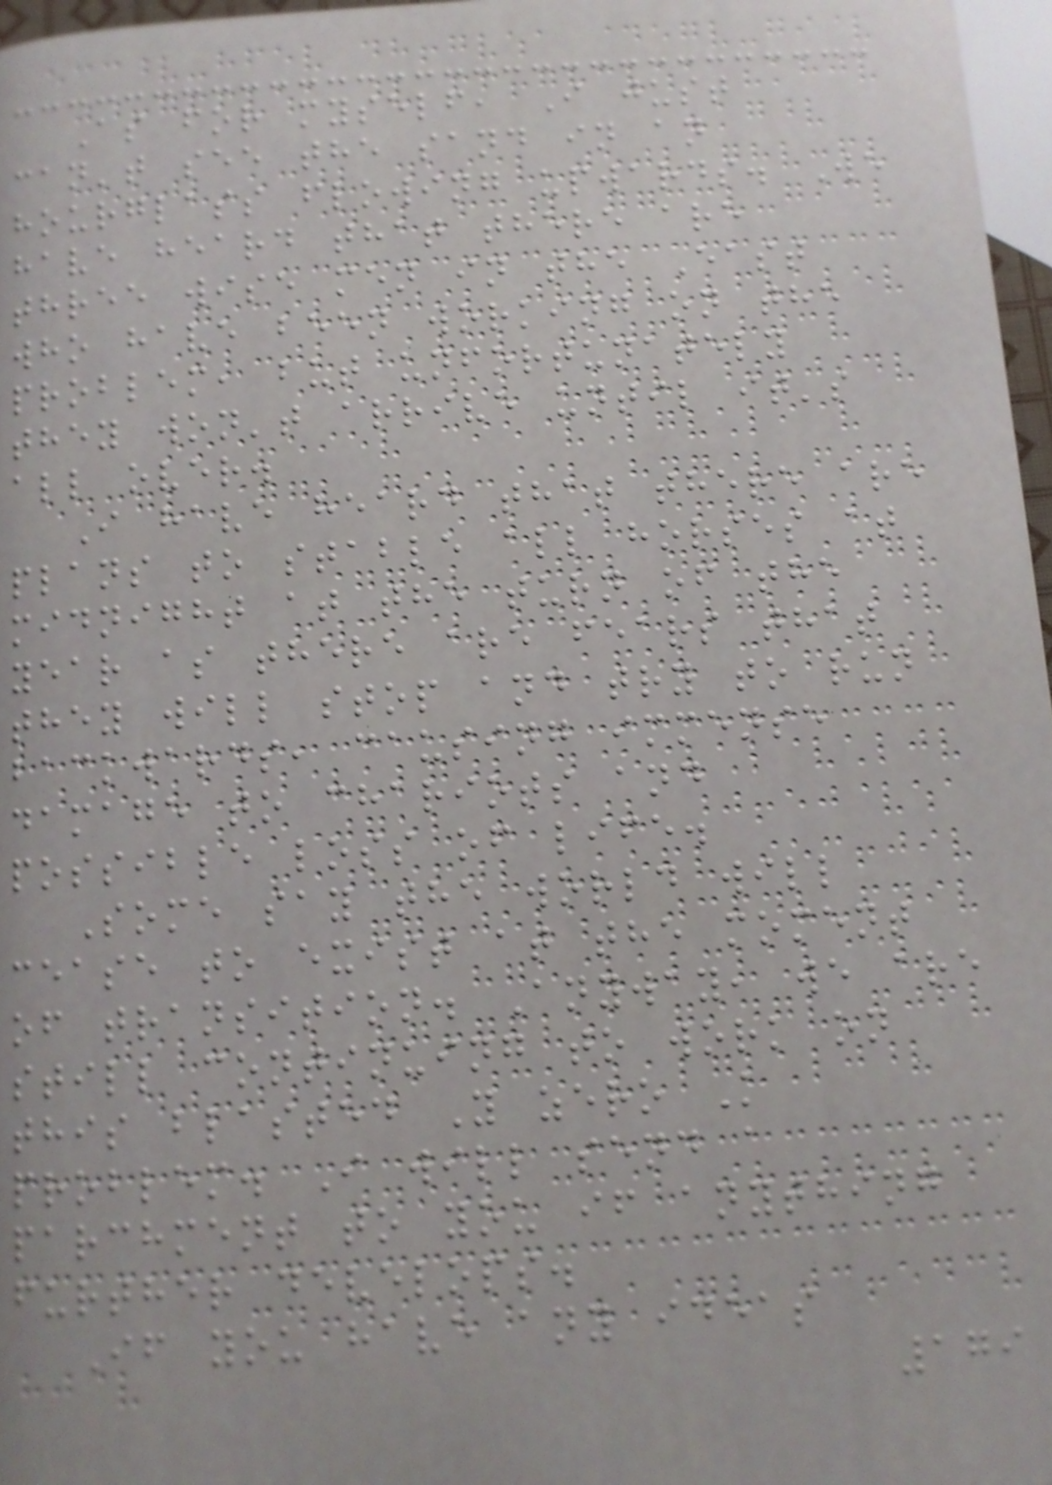As for myself, I just
can't see the sand in an
hourglass flowing upwards. We
have heard that there are
three wise men in the East
who have been working on the
problem, but unfortunately
they won't arrive until it's
all over.
I have heard that there are
plans to stable all horses at
midnight at the turn of the
year as there are fears that
they will stop and try to run
backwards, causing immense
damage to chariots and
possible loss of life.
Some say the world will
cease to exist at the moment
of transition. Anyway, we are
still continuing to work on
this blasted Y zero K
problem. I will send a
parchment to you if anything
further develops.
If you have any ideas
179
